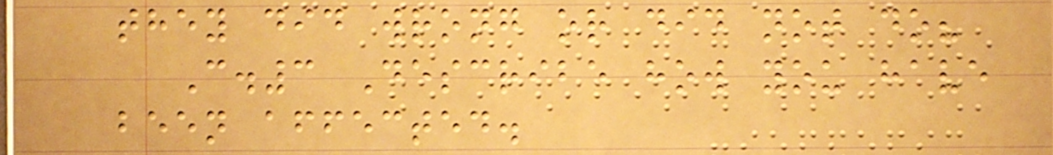they did wrong or did not do?
C.3 Describe how you have
been affected.
